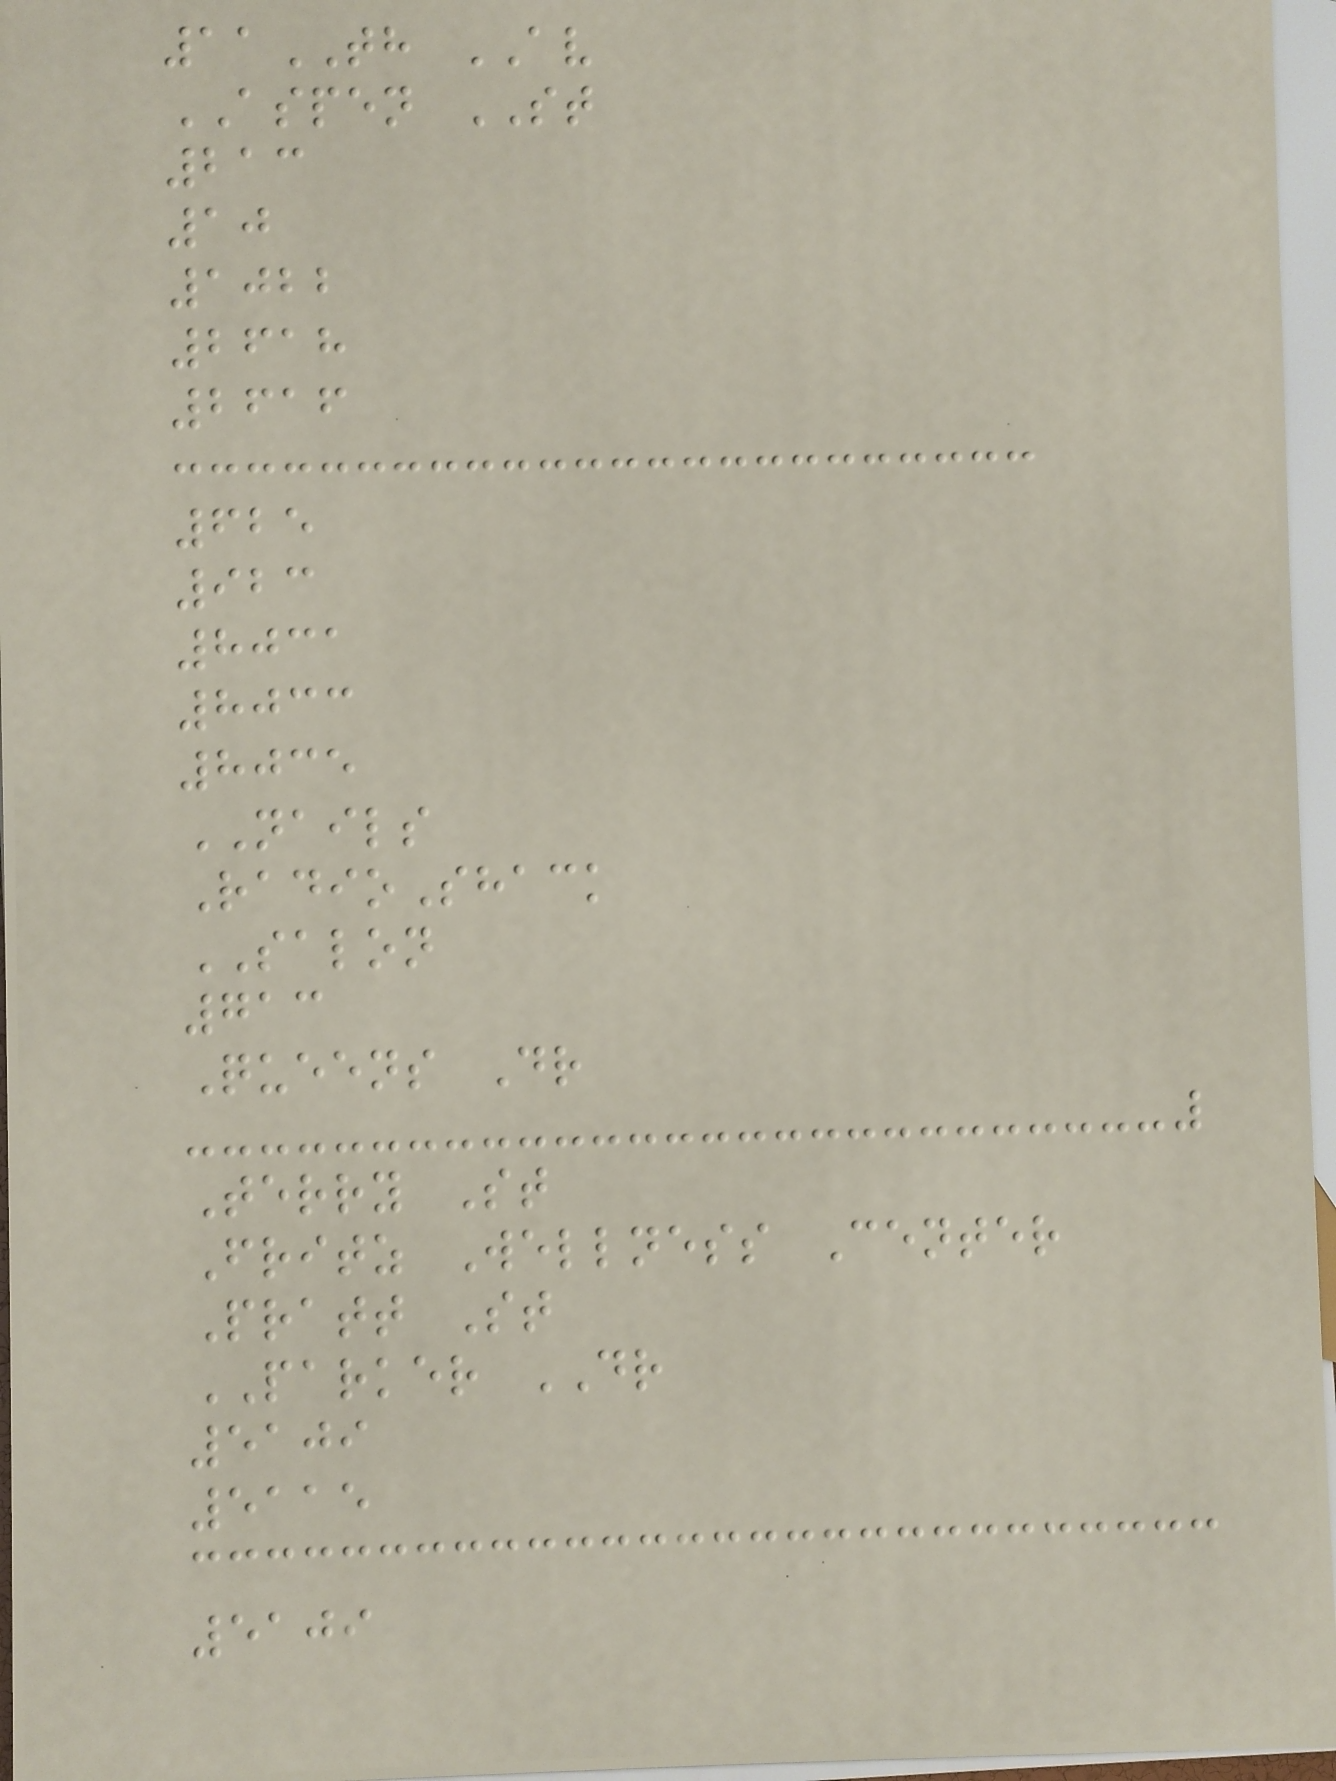11TH AV
ASPEN ST
213
10
1022
2618
2616
625
923
8031
8033
8035
NAILS
RadioShack
SALON
713
Queens Dr
Terry St
Fritz Wellness Center
Pratt St
PARKER DR
5109
5115
5109
